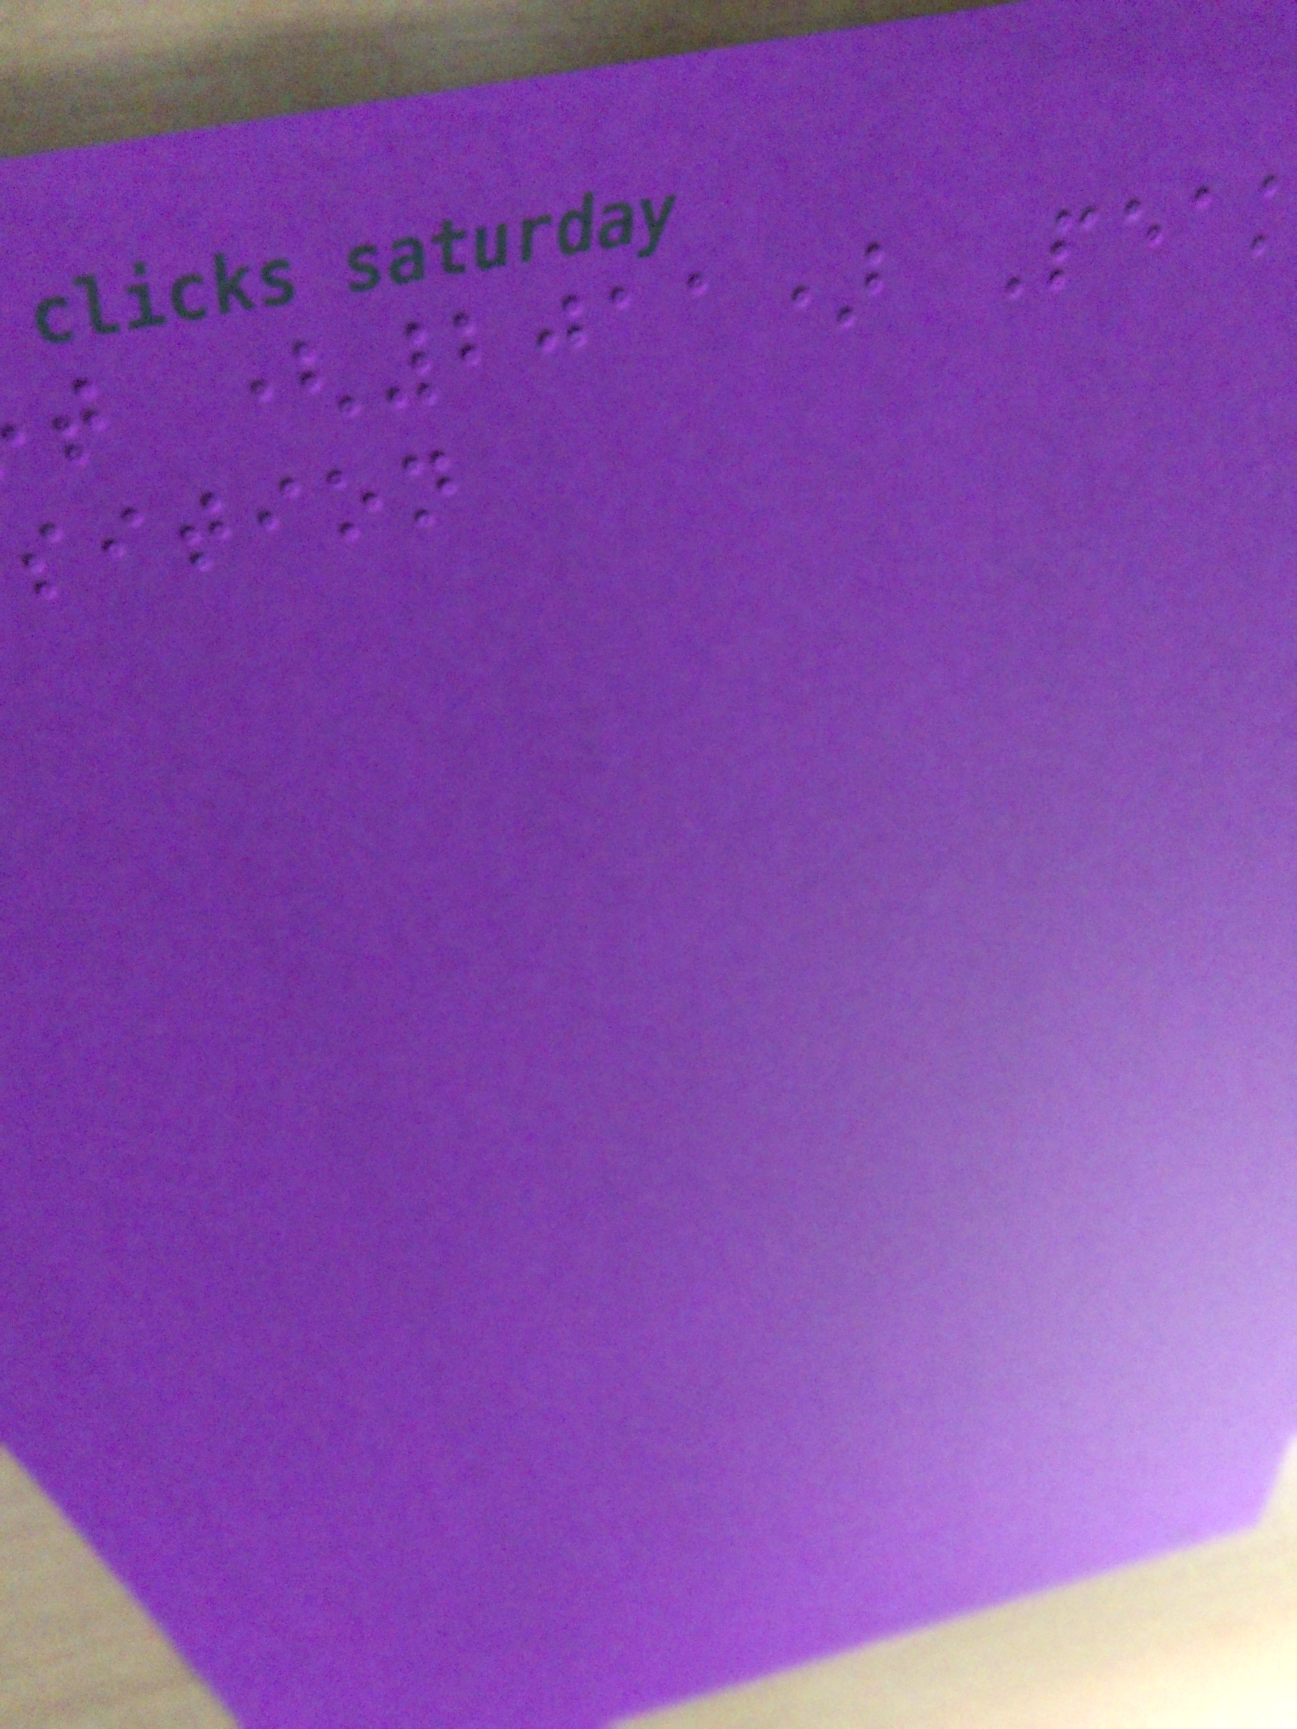t (2011) Pea
sition
